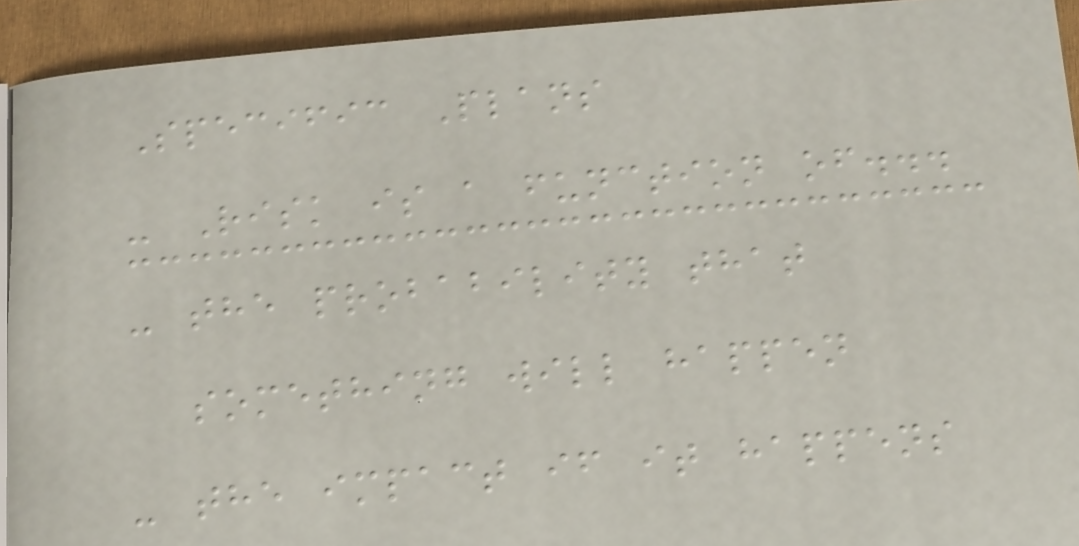Specific Plans
- Risk is a function of...
- the probability that
something will happen
- the impact if it happens
